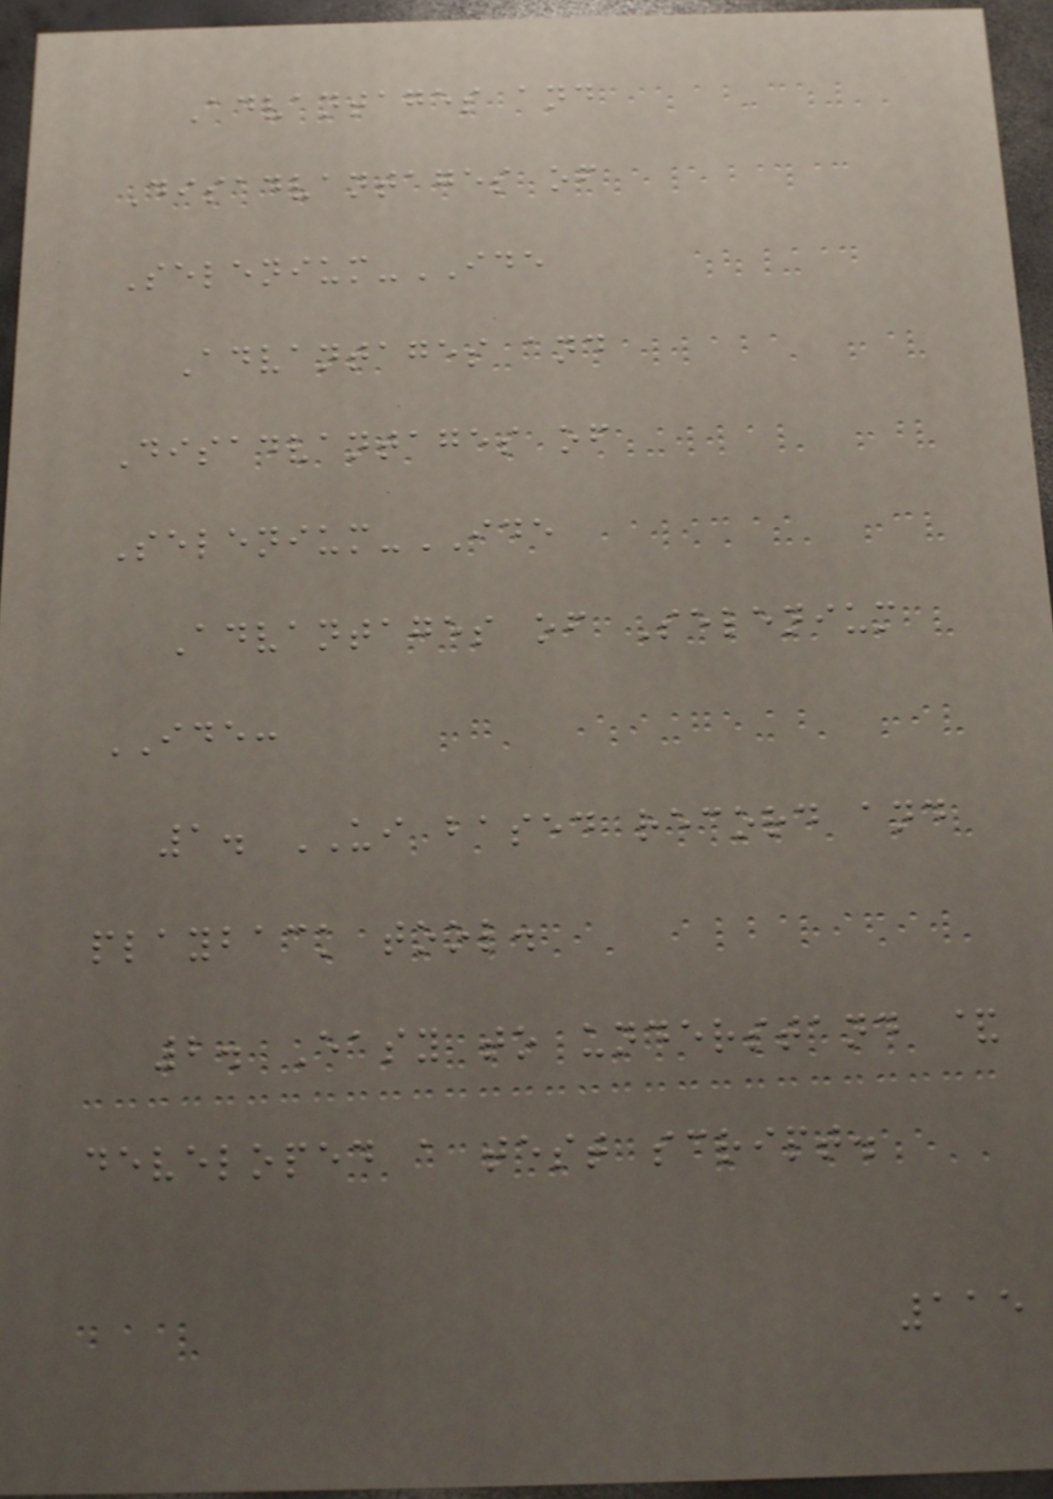Advantages and
Disadvantages of
Selenium-IDE
Advantages and
Disadvantages of
Selenium-IDE
Advantages of Selenium
IDE:
1. UI based record and
playback tool.
2. Easy to understand &
developed a test script.
115
